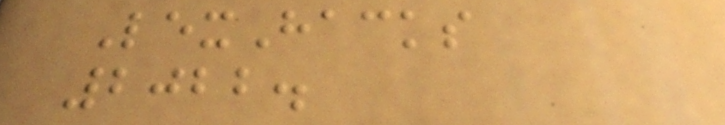LexHacks
2022.
